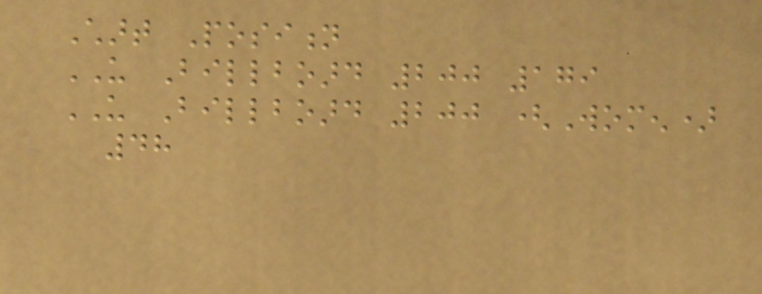Chart Position
US Billboard 200 179
US Billboard 200 (Women)
48
